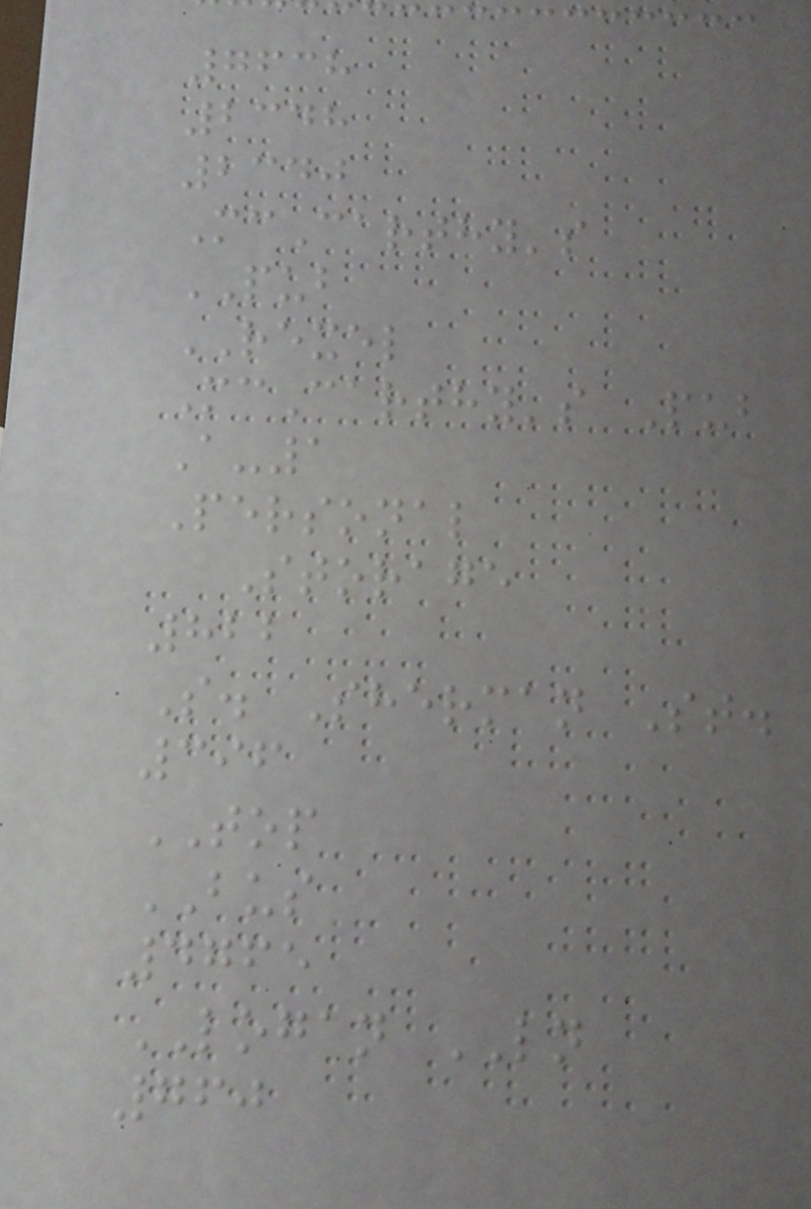7638
2348
2340
McCarthy's
PUB
REXEL
McCarthy's Pub
A-1
Personal
Storage
822
S. Sherman St.
396
TOP
BUS
4765
LOGAN LN
760
